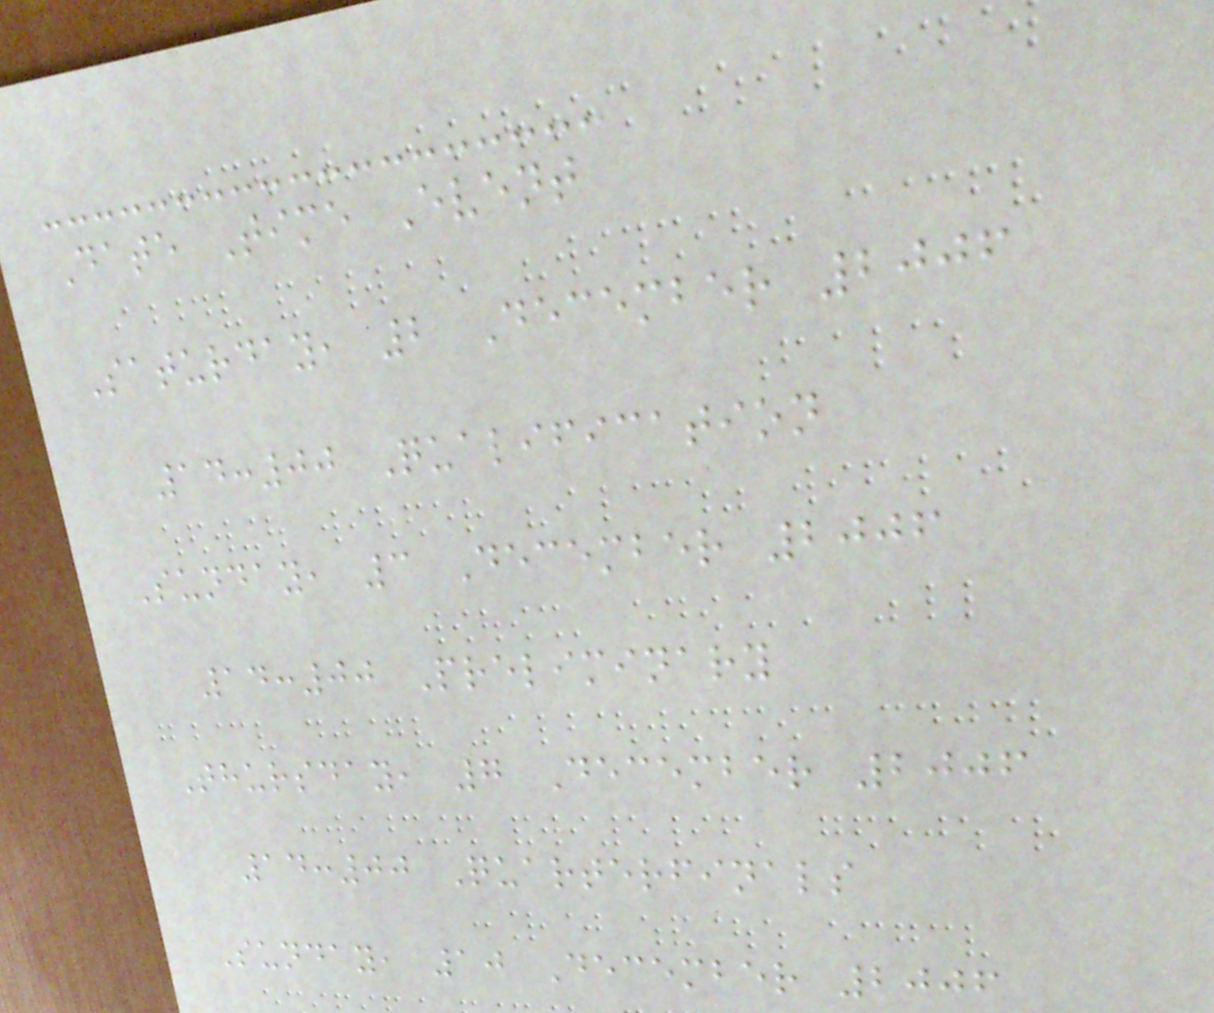Date Time Event
Saturday, 2 December 2006
14:00 Qualification
Sunday, 3 December 2006
14:00 Preliminary
Thursday, 7 December 2006
14:00 Quarterfinals
Sunday, 10 December 2006
